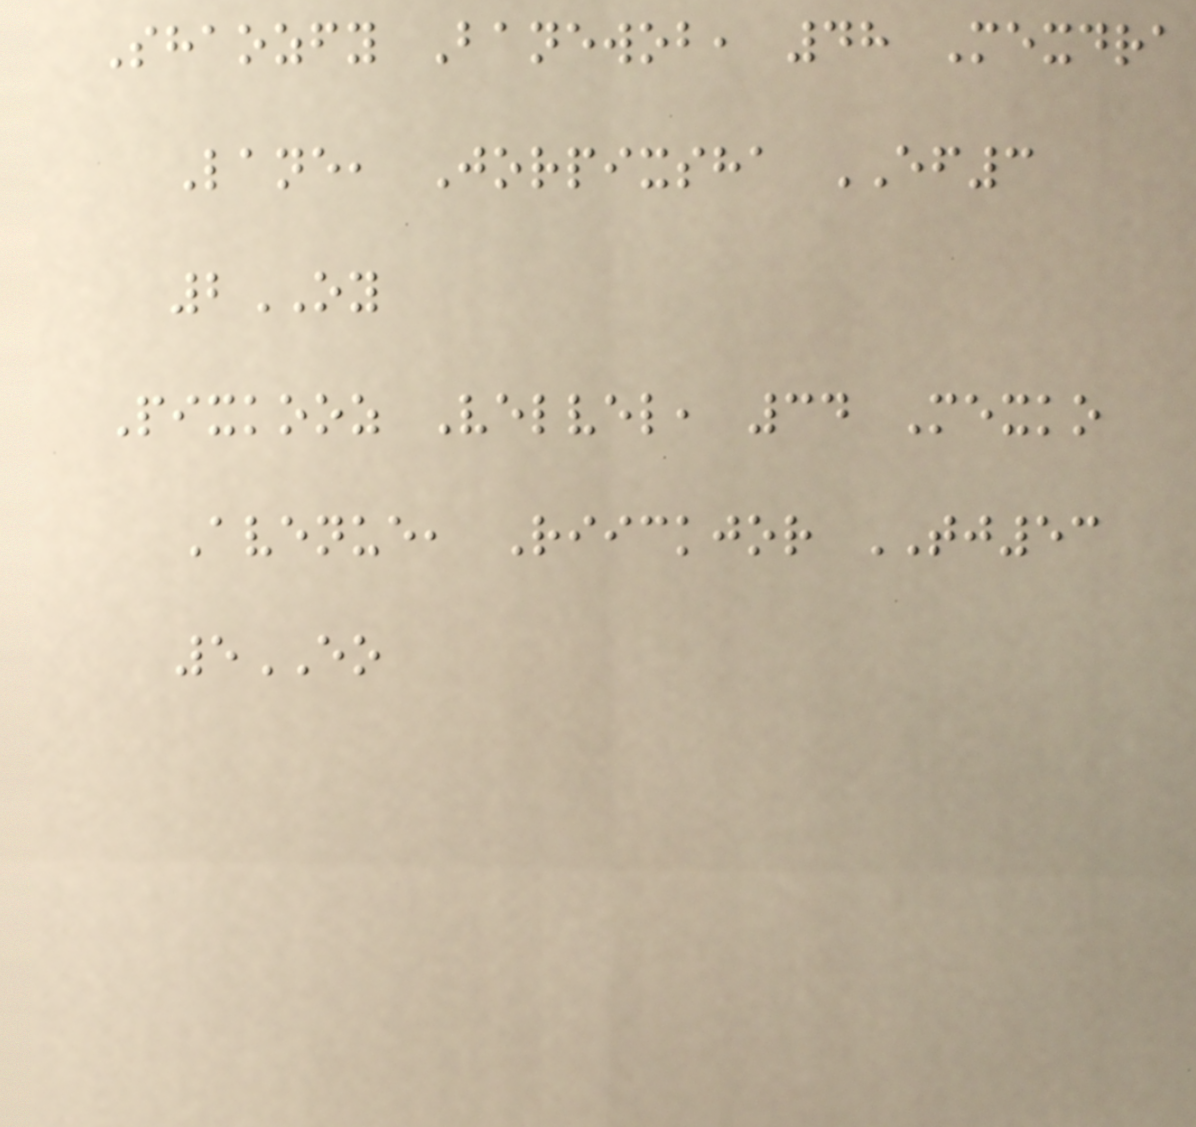Shaozfy Banewob, 48 Mexdra
Lane, Jorpixsha EF3
2OY
Pixkooz Velvel, 34 Mexko
Avenue, Riickjor TJ53
5EO
